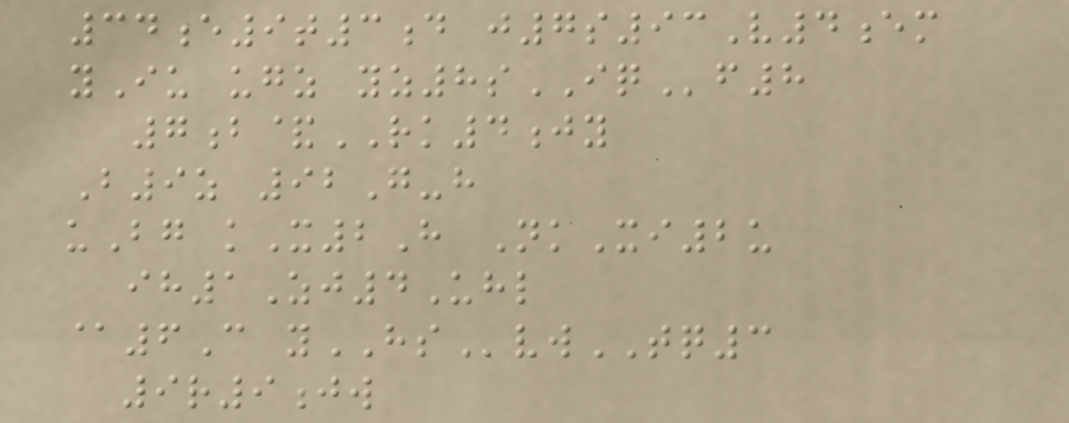34e9t3d j7s93V4em
yIu ugz yz8sIQf8
7b&RK4jy
B9z 92G-h
uBg kX2H NkXi2u
ih1Zj4Uhl
@6C yHSvwTQ3
9r9jw
